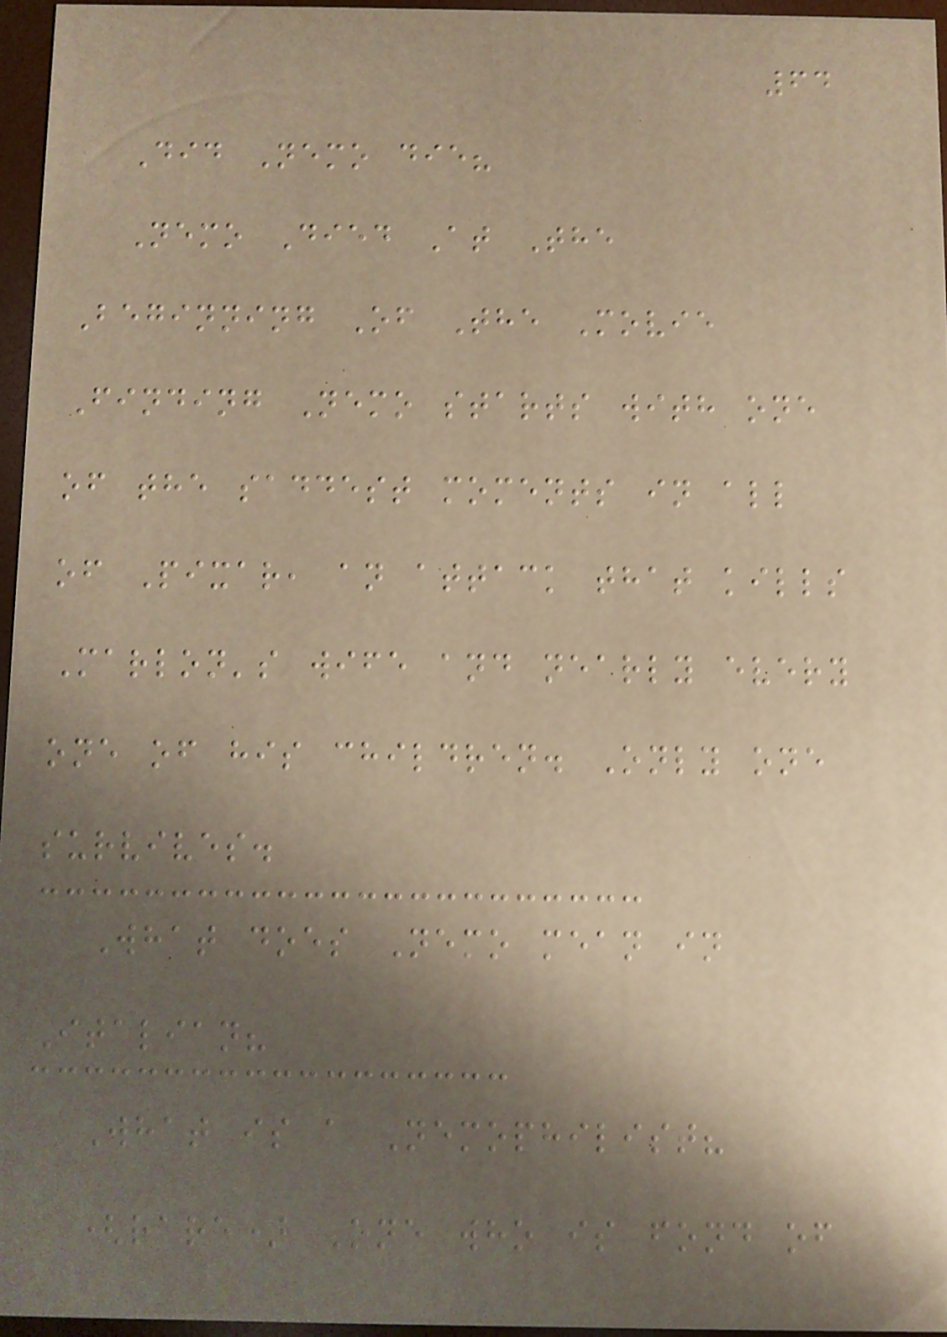64
Did Nemo die?
Nemo Died At The
Beginning Of The Movie
Finding Nemo starts with one
of the saddest moments in all
of Pixar, an attack that kills
Marlon's wife and nearly every
one of his children. Only one
survives.
What does Nemo mean in
Italian?
What is a Nemophilist?
(rare) One who is fond of
